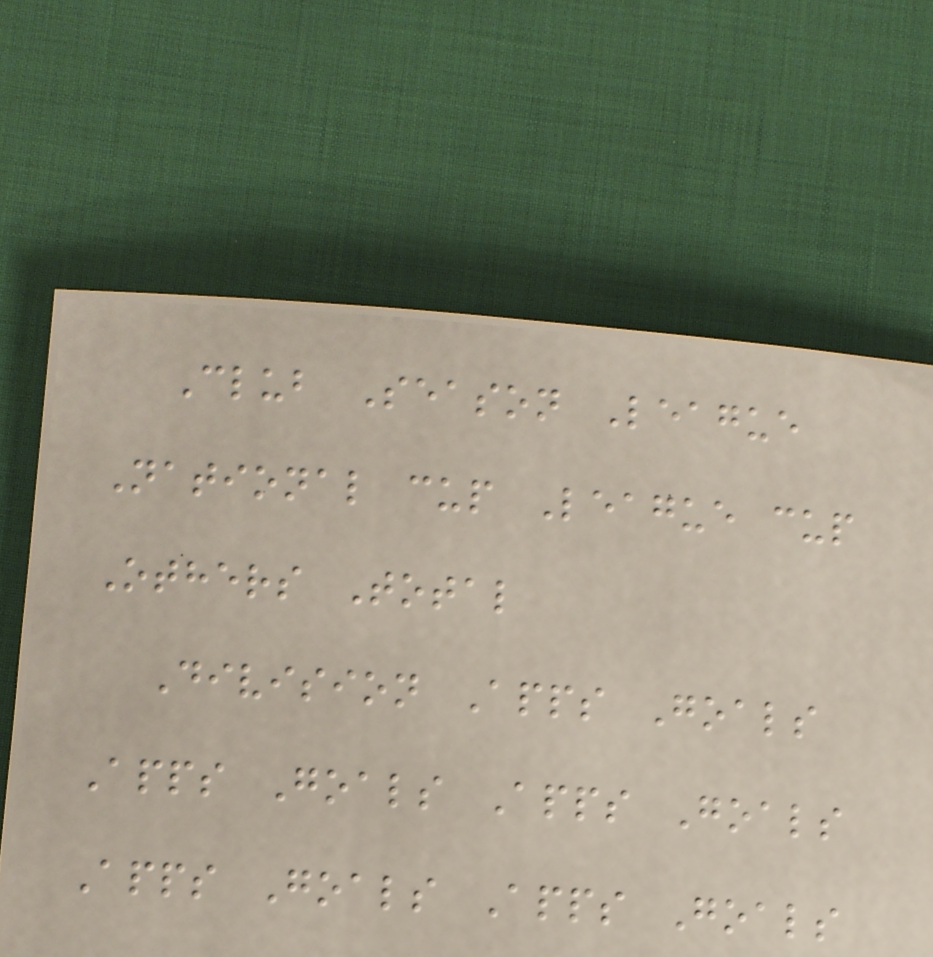Club Season League
National cup League cup
Others Total
Division Apps Goals
Apps Goals Apps Goals
Apps Goals Apps Goals
